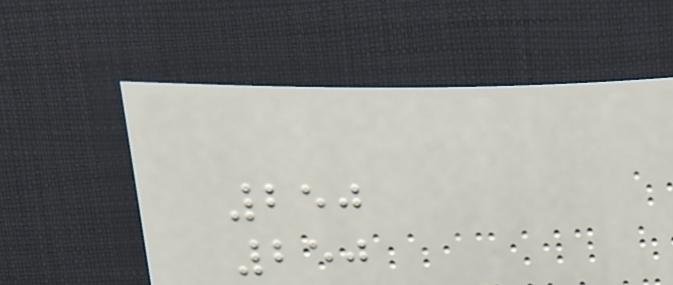250
250
